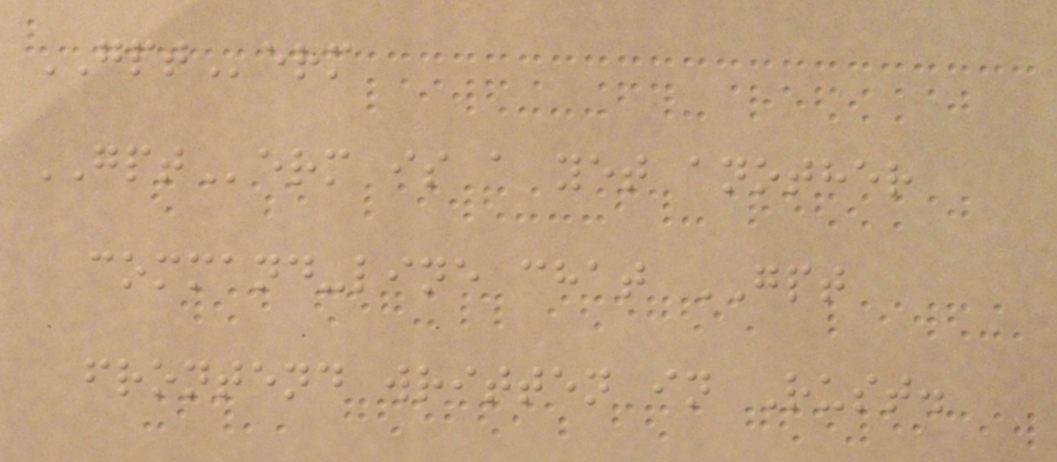GPTerm
GPTerm is a yet another
command-line chat GPT
frontend written in Rust.
